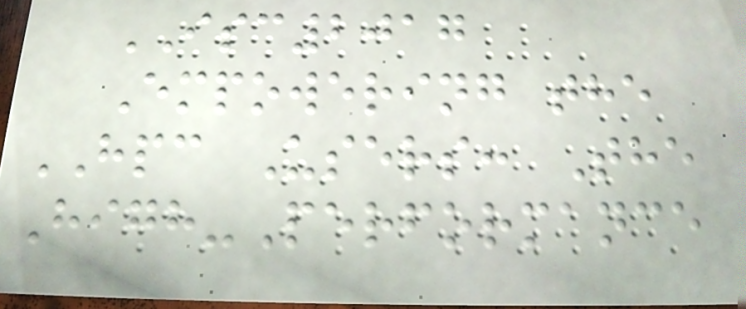ISC2017
Empowering the
HPC Users: The
High-Performance
